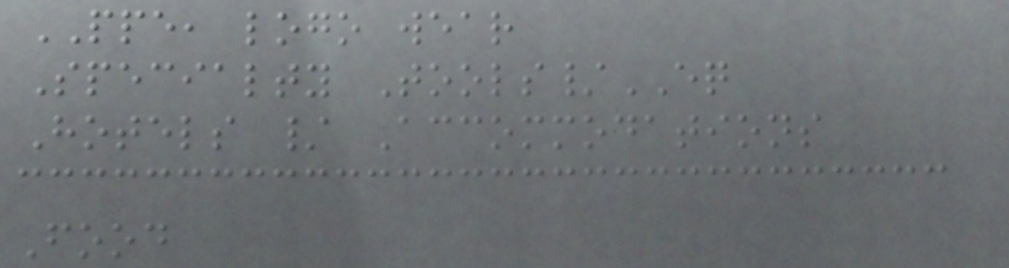PPE, logo wear
Specialty Tools/EQ
Hotels / Accommodations
Food
